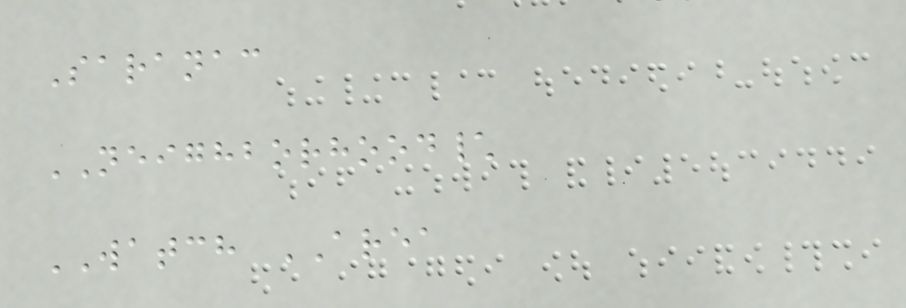Saranac
NEIGHBORHOOD\
WATCH AREA
